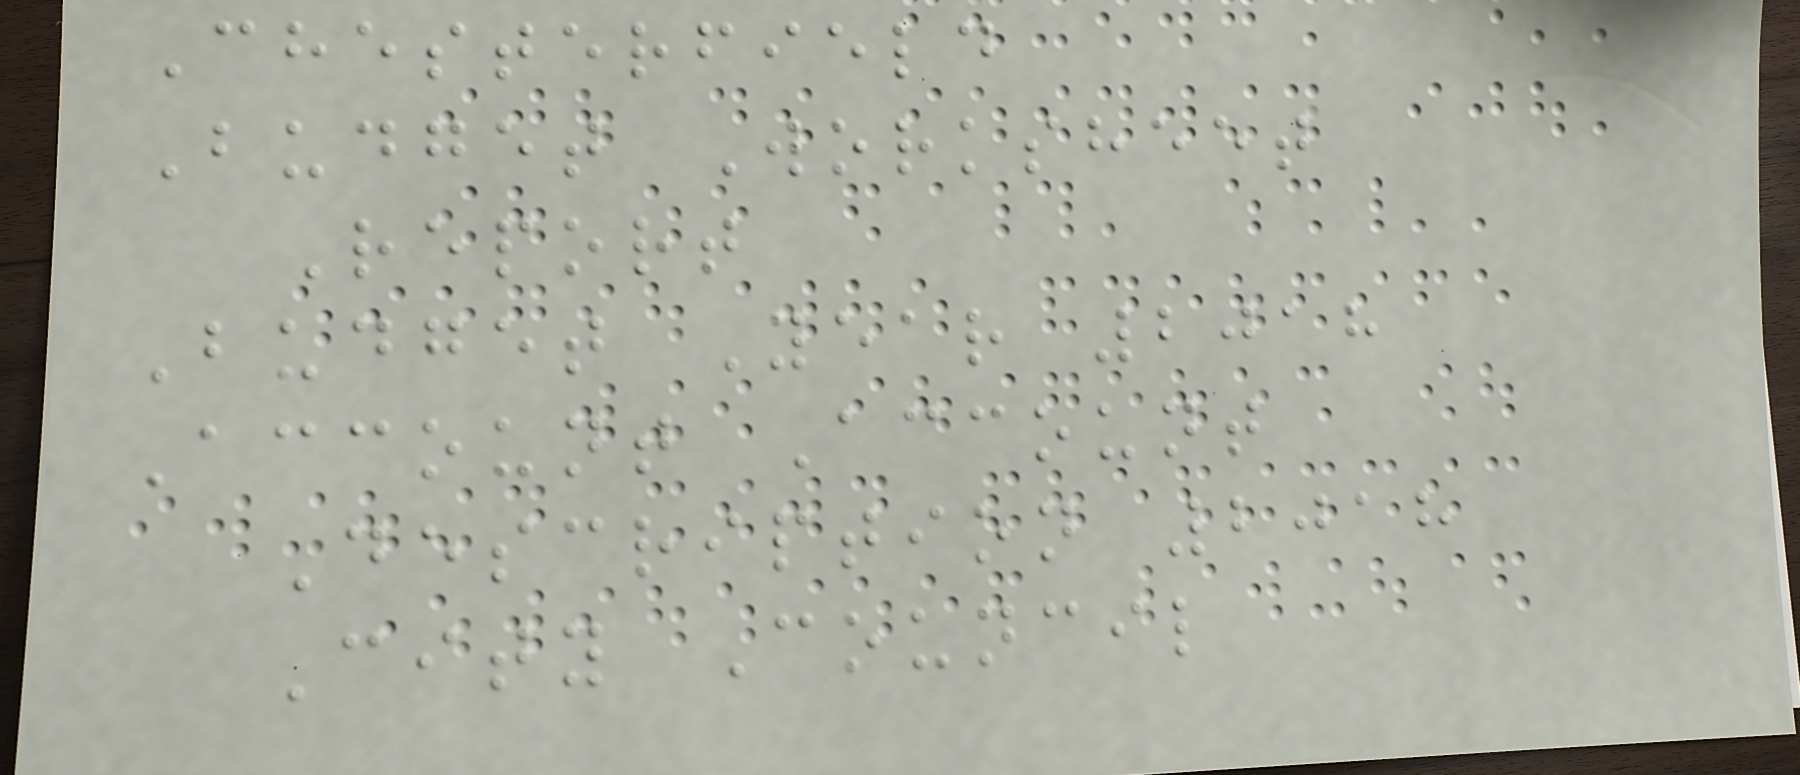Chesterfield
Budget Worksheet
Report
Budget Year 2018
Account Account
Description 2018
City Council
